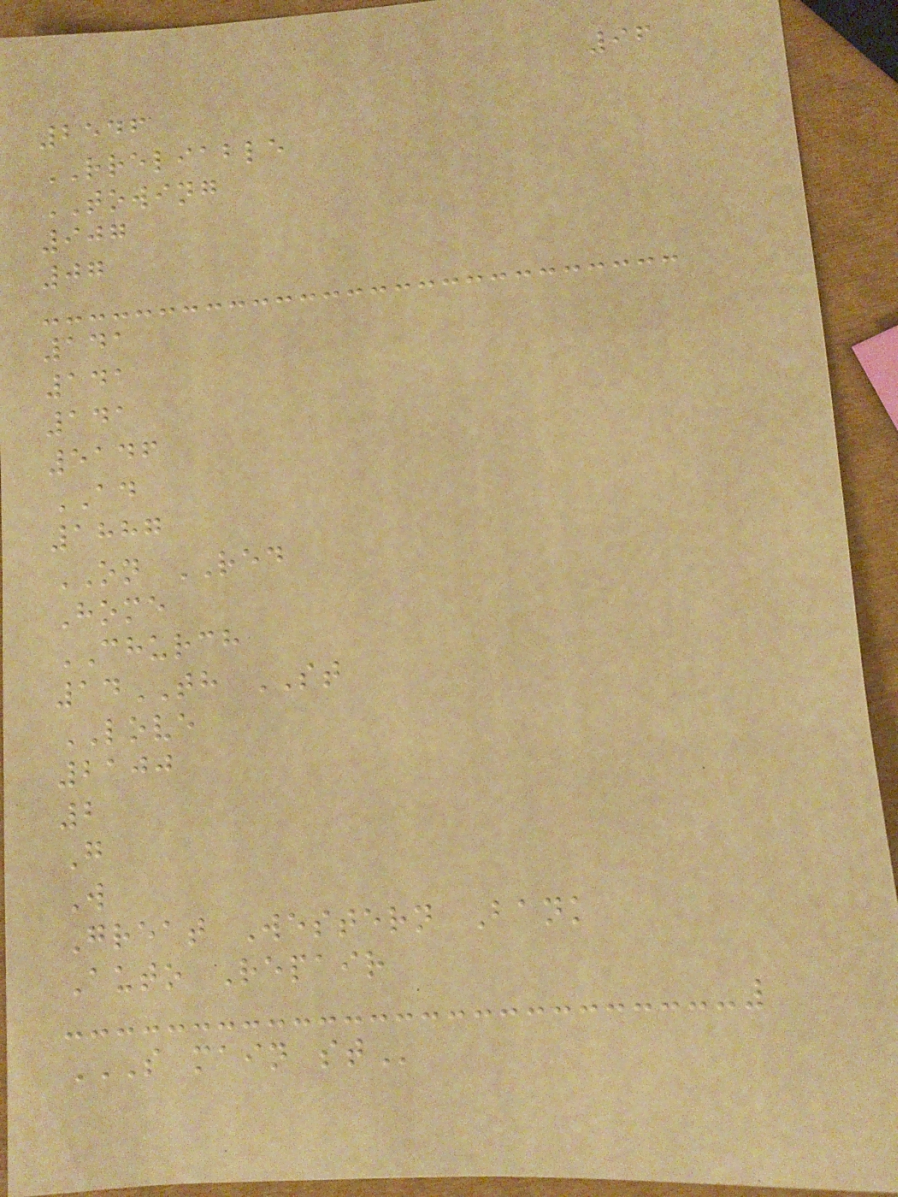96
2546
RRELIABLE
TOWING
907
07
141
141
141
5146
AD
1887
ON RED
Home
CHURCH
14TH ST
LOVE
2100
2
G
W
Great Western Bank
Auto Repair
S MAIN ST
